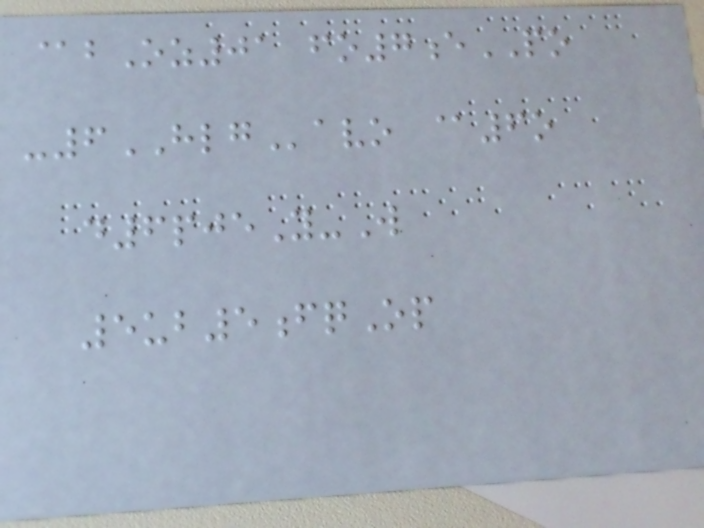@bOz01 fo7ePO
-6HLGavo @6o
d6pjeY-W
5ub5fqOp
